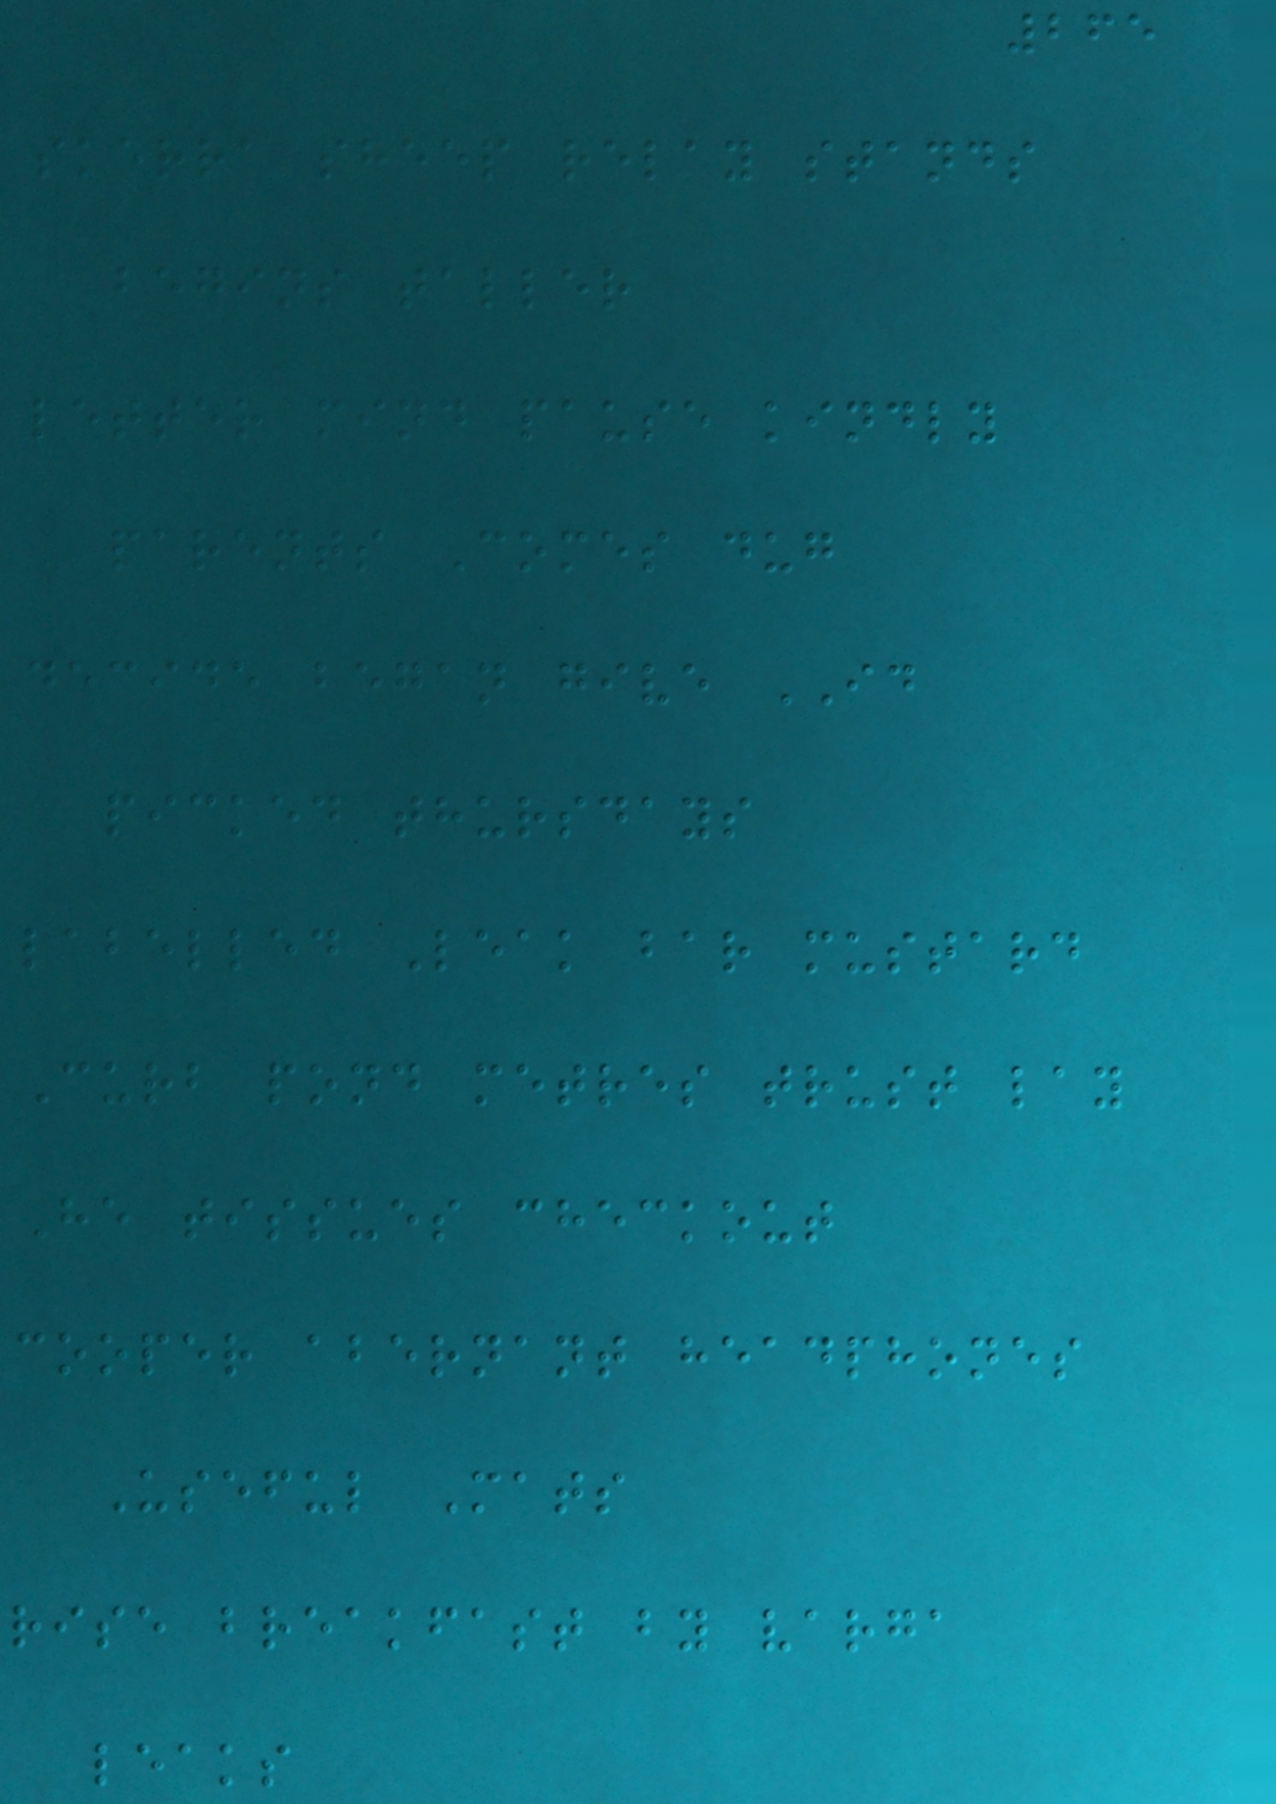265
skerra sheep relay stands
begins taller
letter mind pause kindly
parents Comes dug
decide began give ID
picked thursdays
labelled Leak bar mustard
Curb pond metres trust lay
He tissues checkout
cooper abernant headphones
Useful Mats
rise breakfast by varga
leaks
